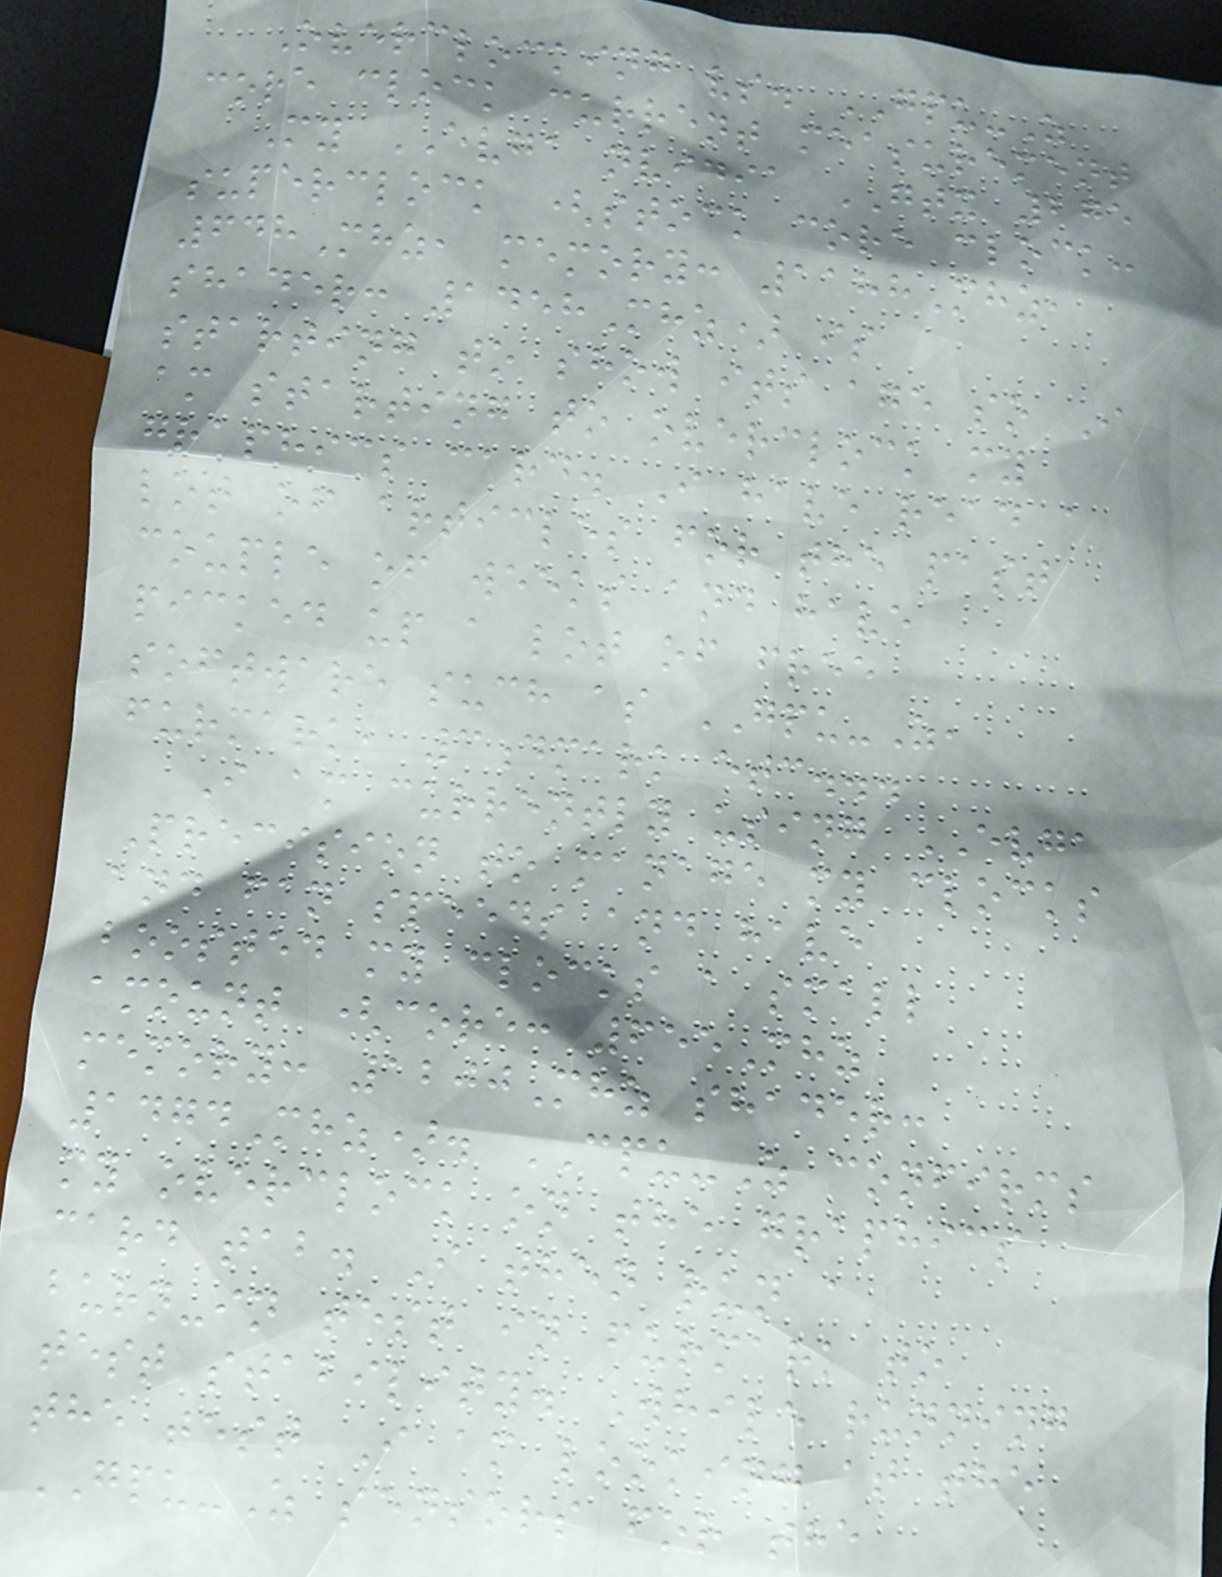Overclocking vs. GPU-Z
core clock current measurement
My EVGA nvidia GTX 275
superclock (stock core clock:
648Mhz, memory: 1188Mhz,
shader: 1458Mhz) is
starting to show its age so I
am starting to overclock my
graphics card. I have read a
lot of articles for the past
couple of weeks and have
picked up a lot of free
software such as GPU-Z,
furmark, 3dmark etc...
I am currently using EVGA
Precision to manage my clocks
and fan speeds and have
boosted my clocks a small
amount (core: 655Mhz
memory: 1200Mhz shader:
1474Mhz). CPU-Z confirms
my overclock on the graphics
card tab. I then run a
burn-in test in furmark to
test stability. While running
the test I am looking at the
GPU-Z sensors for the
